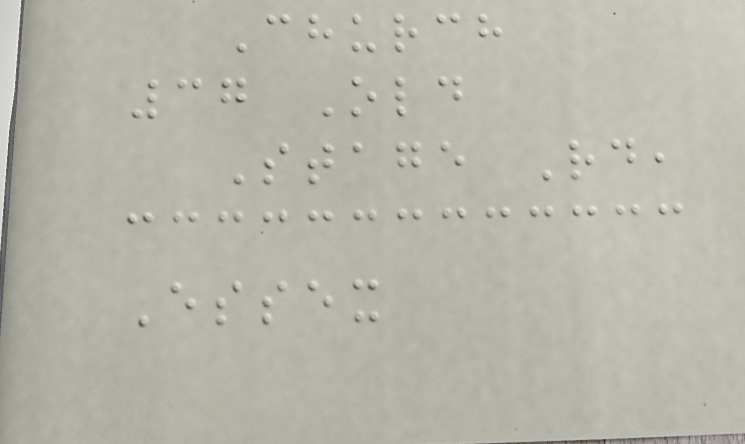Church
37 Old
Stage Rd,
Essex
